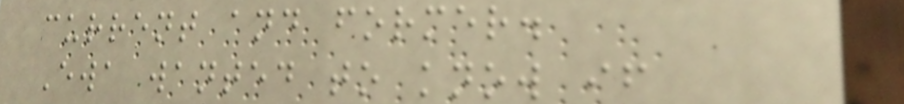current and former.
Ewa wanted to know if
